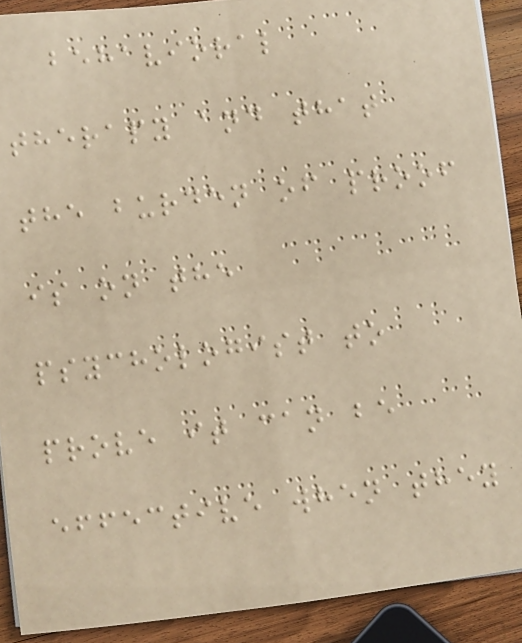behavioral
therapy and that
the burden of proof
is on the
psychologist to
prove it can be
effective when they
